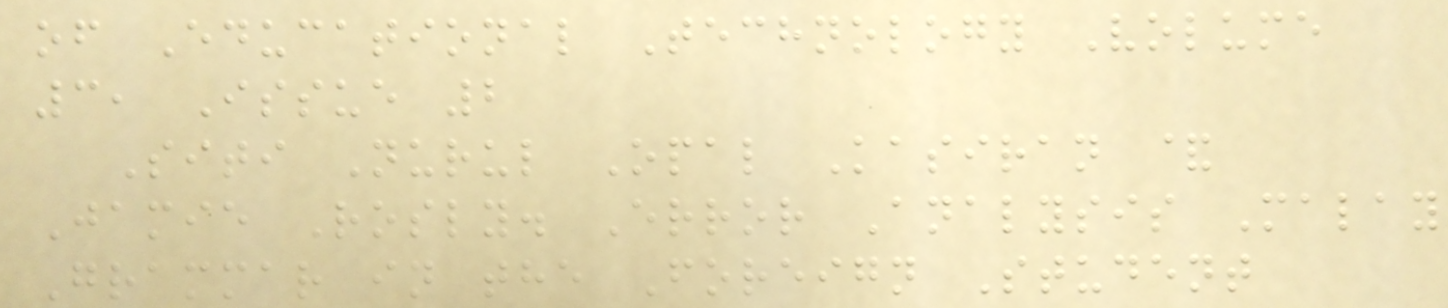of Educational Technology Volume
3, Issue 2
Siti Nurul Opal Kasiran &
Jamie Rosly. Error Analysis Malay
Grammar in the Foreign Student
